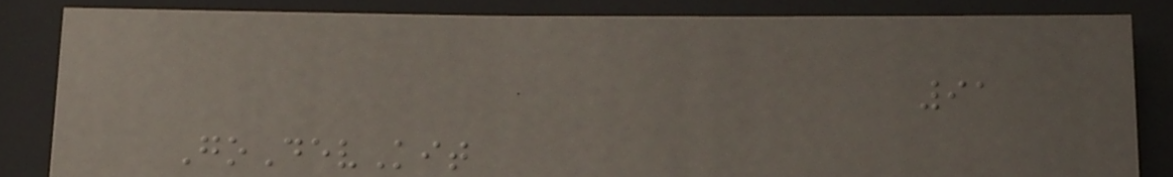91
GoDevKit
